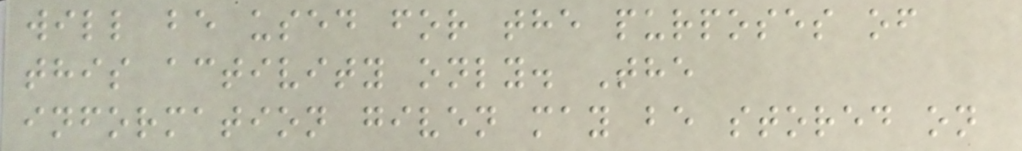will be used for the purposes of
this activity only. The
information given may be stored on
